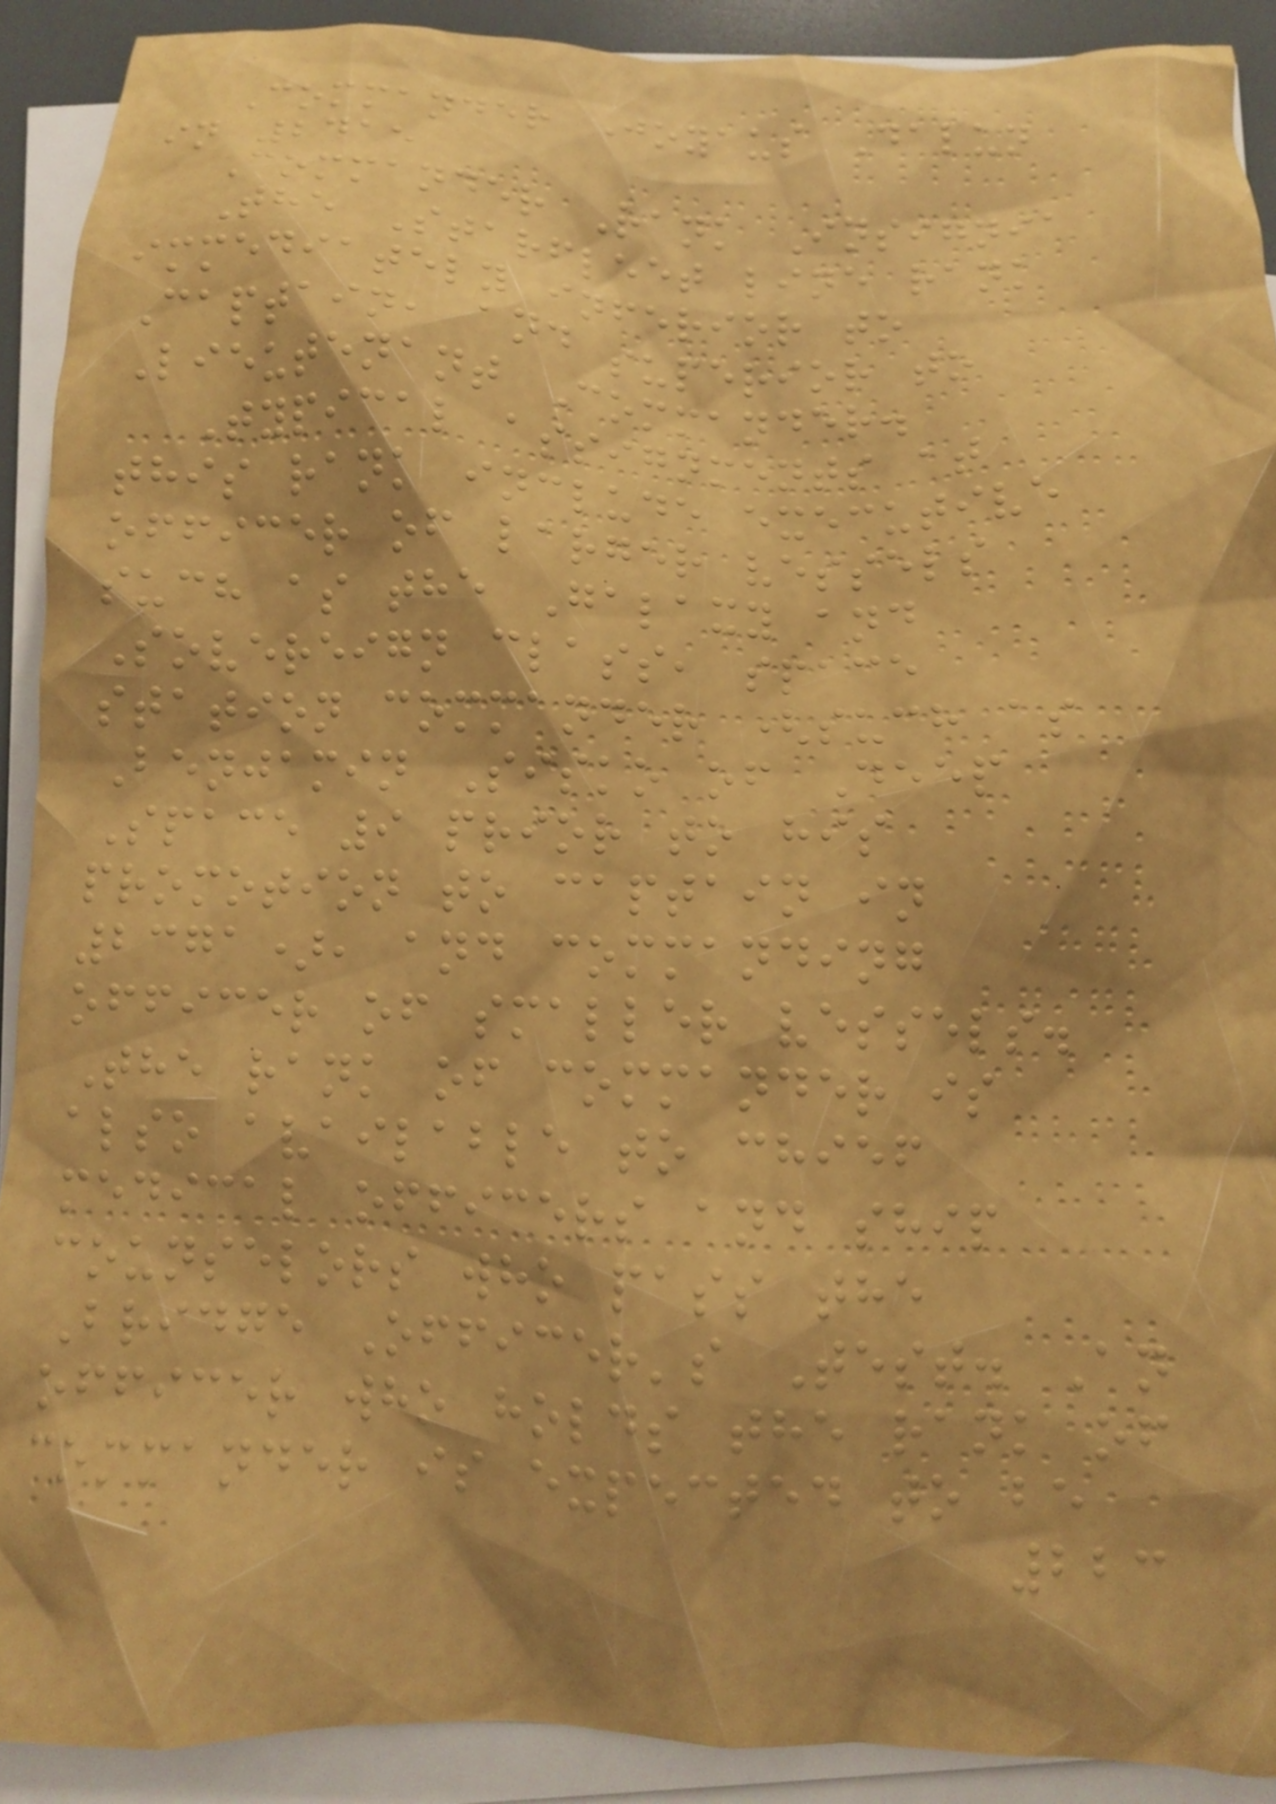Commander Joyaus Dalun
in 2415
Commander Rank Insignia
The Starfleet line rank
immediately inferior to
Captain, and superior to
Lieutenant Commander.
Typical assignments at
this rank include executive
officer of larger vessels
such as the Galaxy and
Sovereign class, space
station commander (such as
Benjamin Sisko of Deep
Space 9 prior to his
promotion to captain in
2371), and commanding
officer of smaller vessels.
The rank of commander is
also available to chief
medical officers and ship
counselors who pass the
Bridge Officer's Test. An
officer who holds the rank of
commander is expected to be
223
